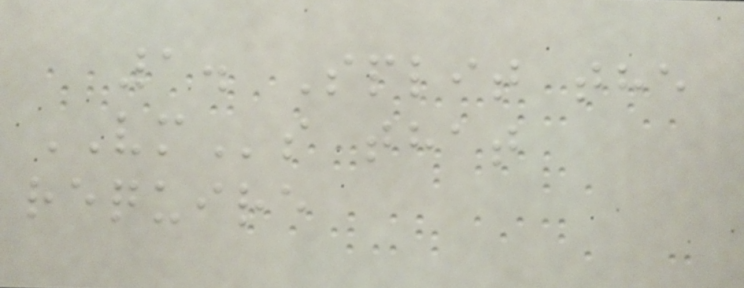1. Split the
VMs that
require
